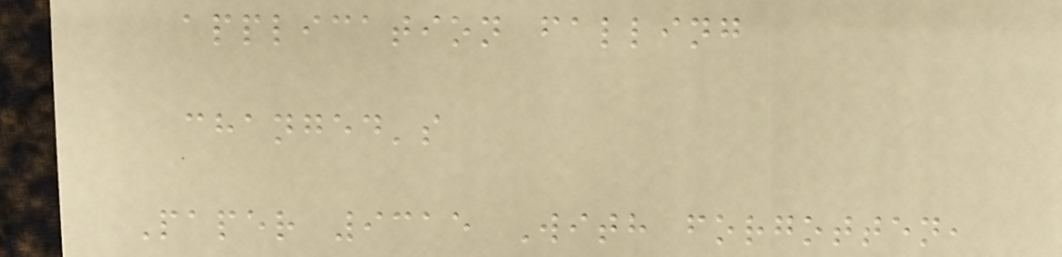application falling
changed's
Paper 9315 With forgotten,
